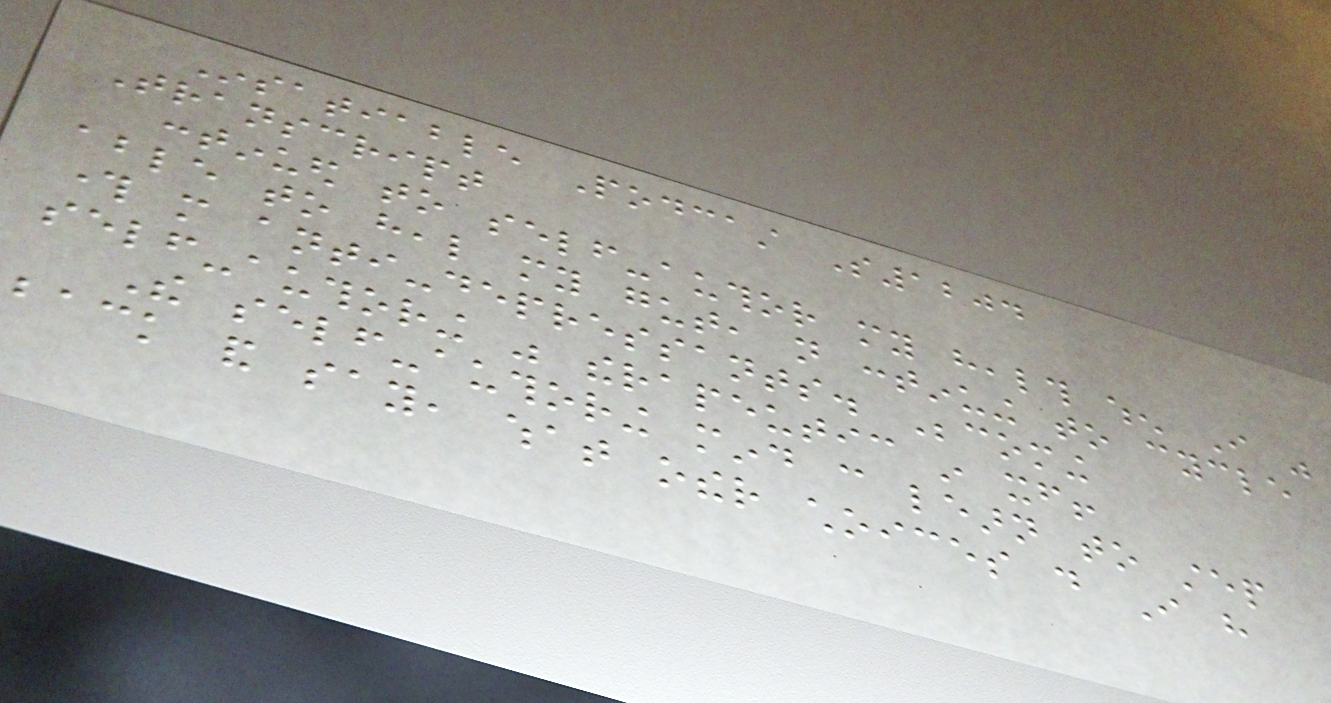Insatiable Podcast S1204
Transcript
continued to self-author my health when I was
able to heal my gut, not continuing to cycle
through more anti-depressants. Becoming
self-authoring was therapeutic in itself!
The self-authoring mind can learn to step
back and say, what other choices do I have
